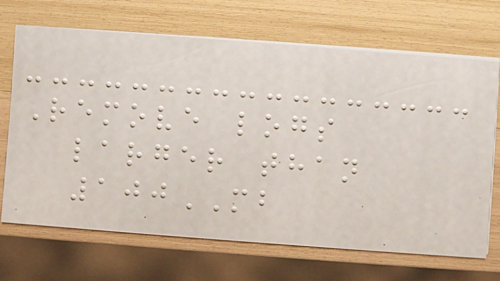Remove logs
larger than
100MB
